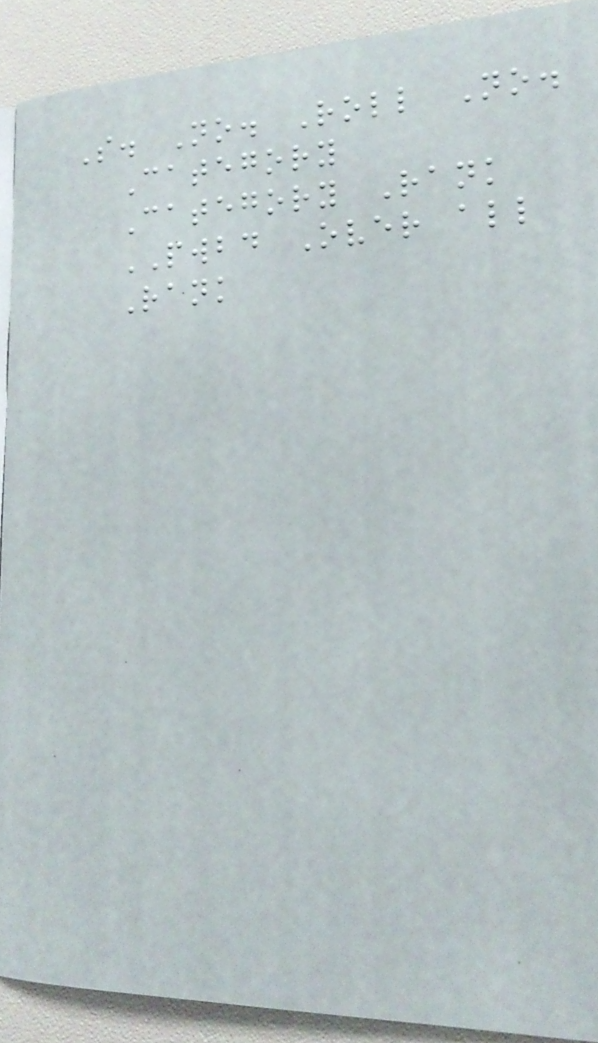S. No. Roll No.
Category
Category Rank
PWBD Over all
Rank
